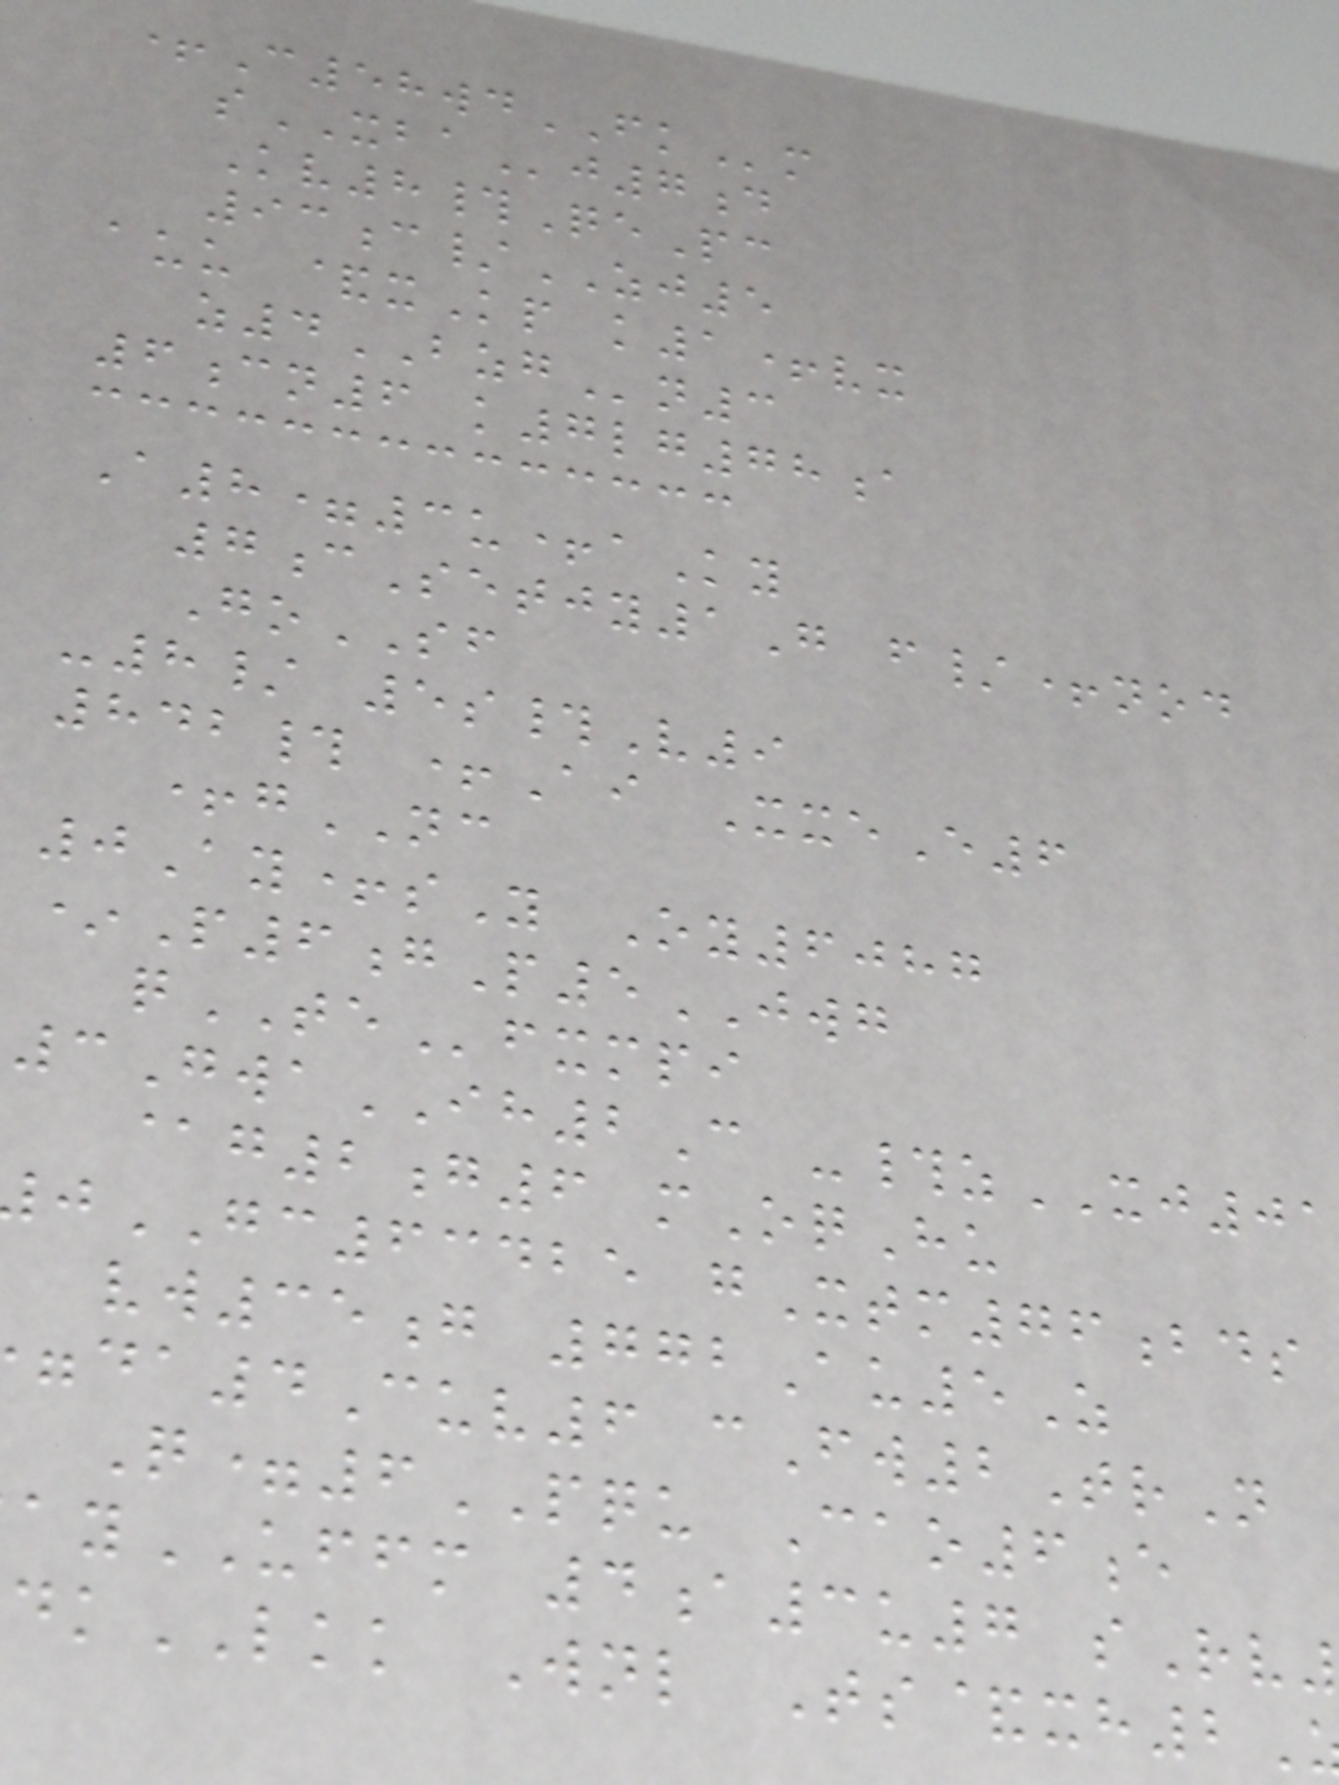+C58wdFKm
sXBAj7d
Kv8#QePc
93c/ZJ5
auu &xKp k1+vx
z4BZGn3
6cn6 k7lg78a
A8=3u+aKy
7cSetjy1G f/+nod
GoSF
-8/ 5s#V9
842# +Ai XxeE6
+gNC
0Ay+sY Oy6087
*P6gP5JWG
qTEfxmpi
3GwaIH2C -#zXJ01
@g2g6 mOqHu
GC63425 gXtm76bds
vw35g 772Au5Z
da4Cuv6 cFw2TrN
Q=6PQU Cao6e
ayUFFM 4a3u7 sRv
kLKK Wnl Ts&xh2
